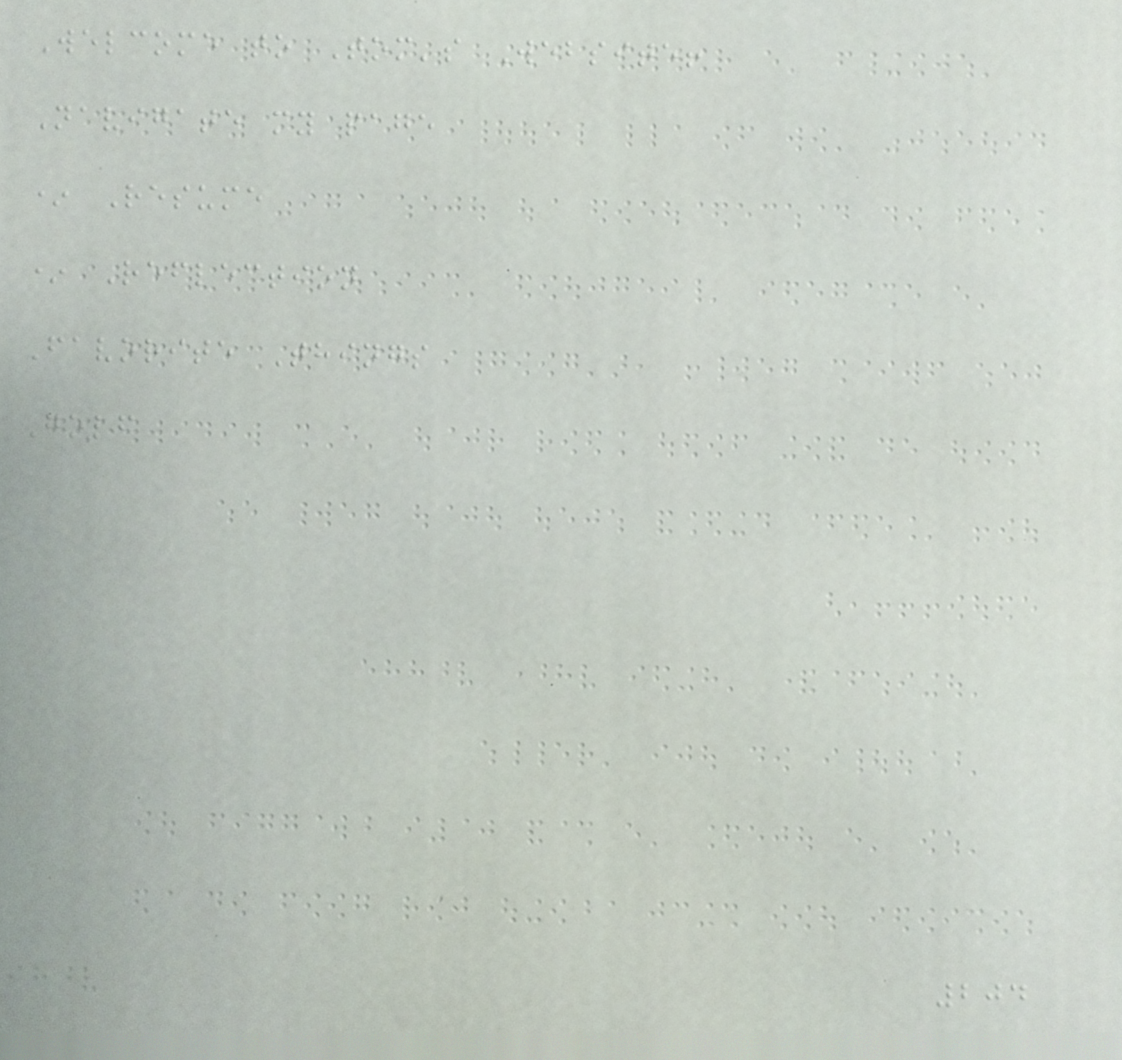Welcome to Tom's Website!
Navigate my page
* Resume
* Reflection
Favorite Things
Golf
204
